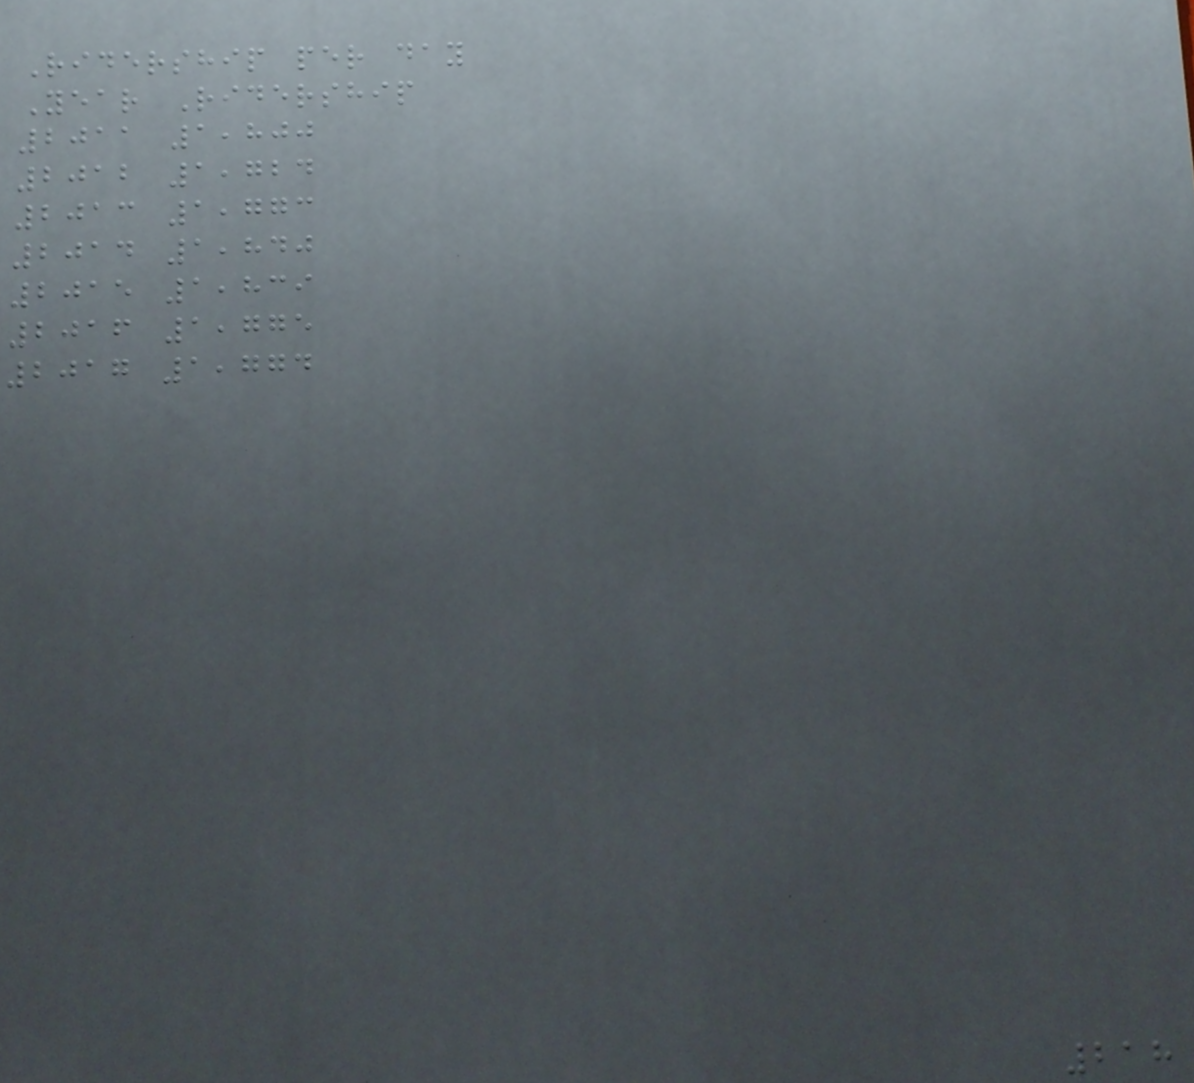Ridership per day
Year Ridership
2011 1,800
2012 1,724
2013 1,773
2014 1,840
2015 1,839
2016 1,775
2017 1,774
218
